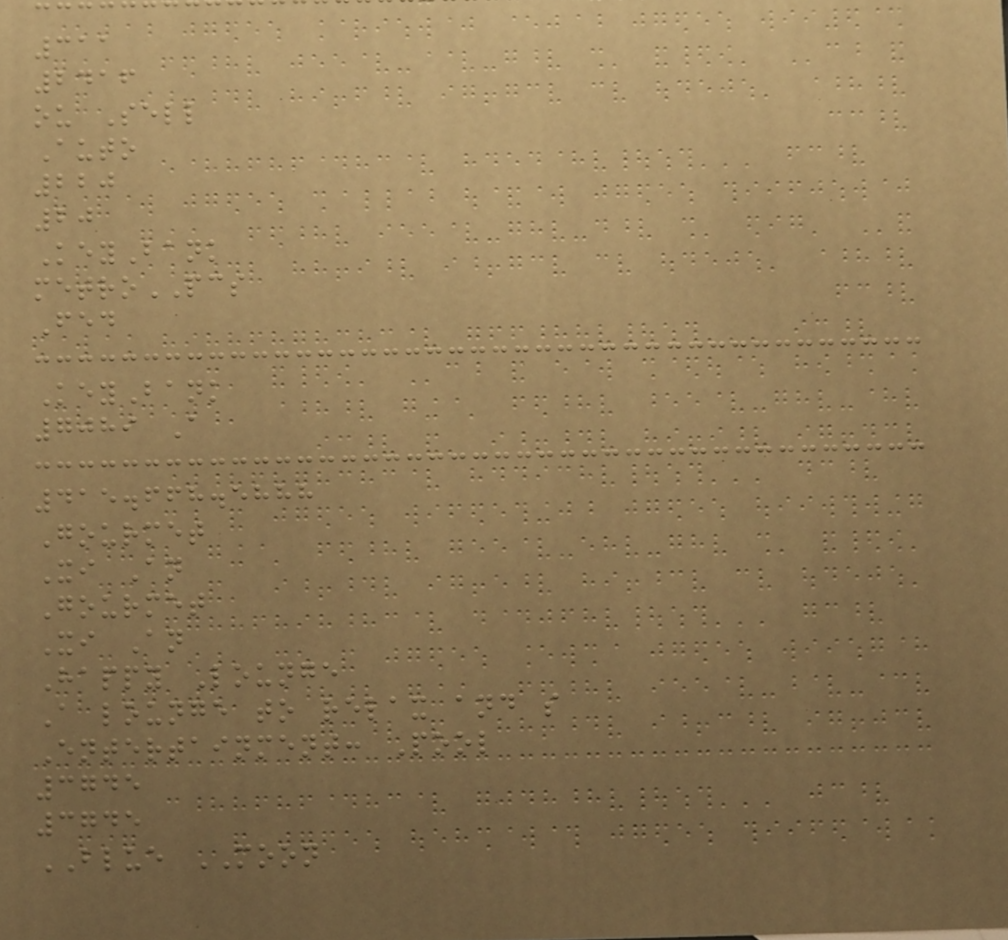311
2416
ou Sell
Auto
220
20
KeyBank
metroPCS
Fed
KeyBank
7089 A
415.668.5888
Gourmet
Xi An
Gourmet
Xi An
Happy Lounge
A lounge to relax and s
Entertainment: Pool
3745
3745
BLUE MOON
